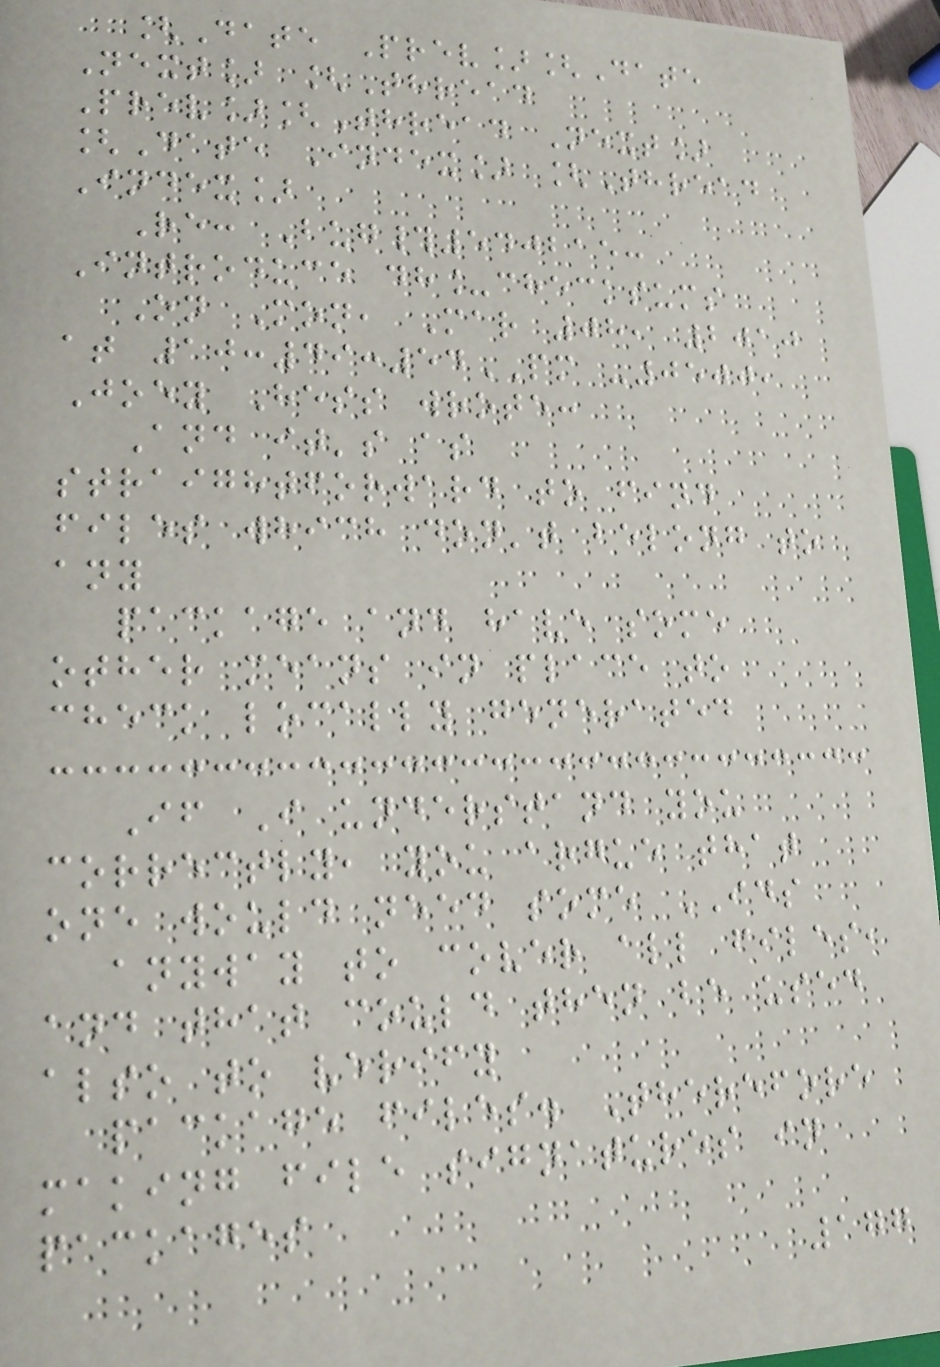[Date Prev][Date
Next] [Thread
Prev][Thread Next]
[Date Index] [Thread
Index]
Re: Bug#540215:
Introduce dh_checksums
On Mon, Mar 08, 2010
at 10:49:54PM -0500,
Joey Hess wrote:
And it's as
straightforward to find
files which don't belong to
any
package and have some
other means in place to
check locally generated
If I understand you
correctly, you argue that
one would need some IDS
anyway to cover all files,
and that could then be used
also to verify
package files. Therefore
making file signatures in
packages
177
